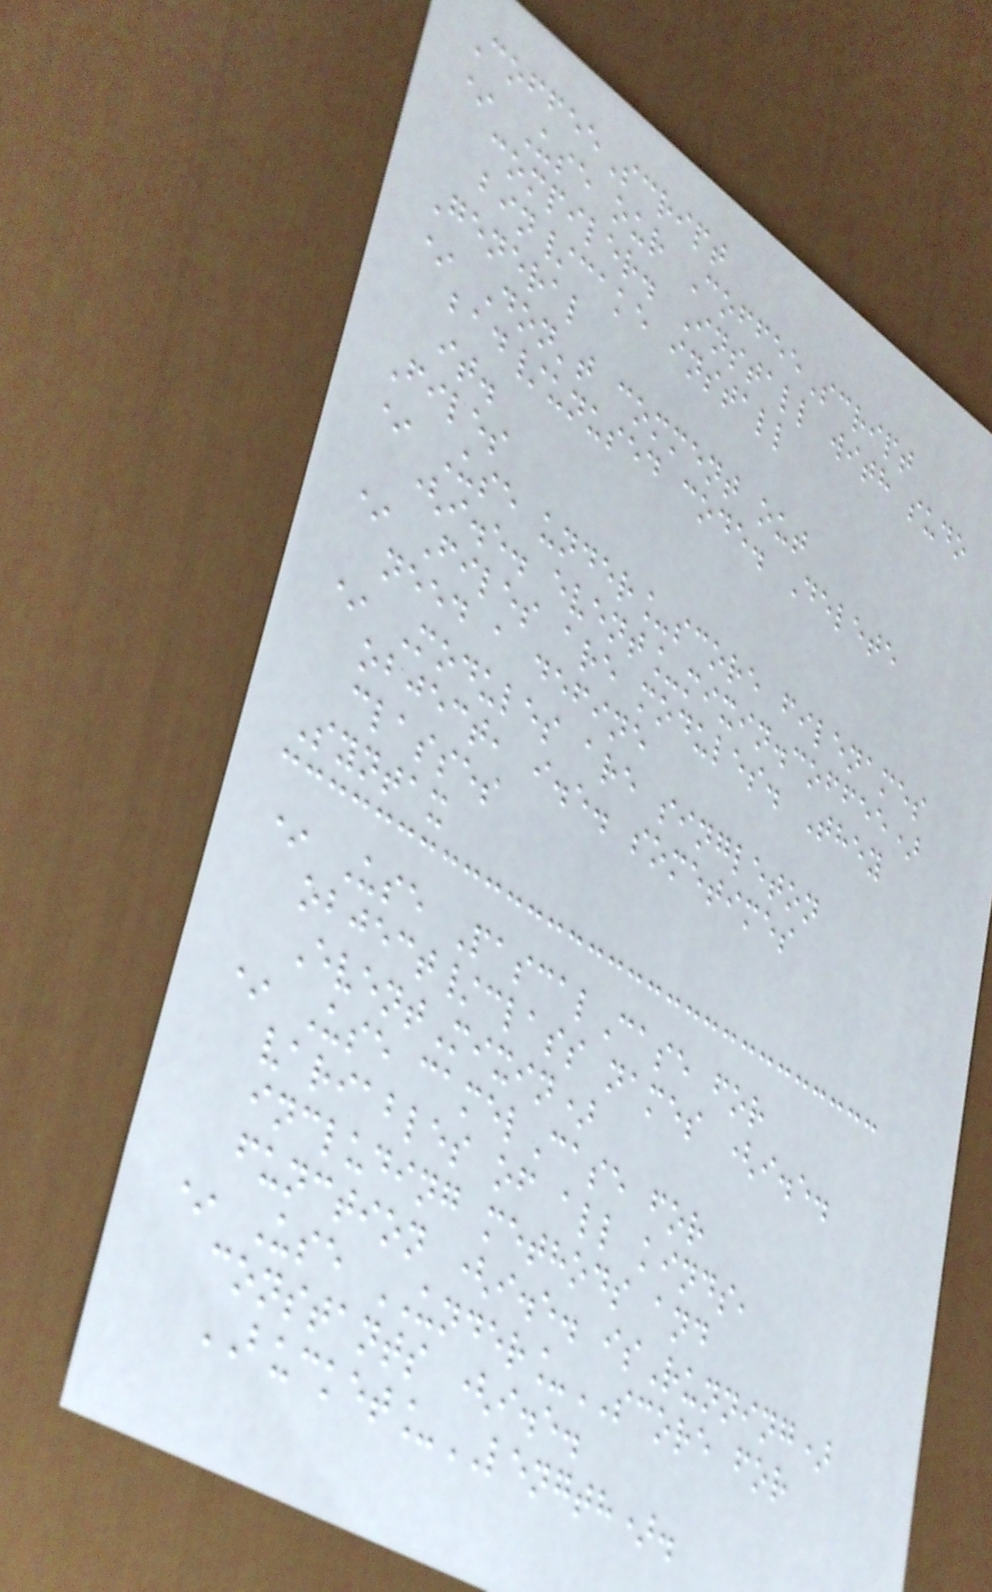CoffeeScript
* Use our CoffeeScript
compiler. Install with sudo
bin/cake install
General
* Don't comment out
bad/unused code. Delete
it.
Files
* Use under_score filenames
(i.e. event_mixin.coffee)
* Files are modules. They
need a define
* Modules are singleton
object, i.e. sometimes
classes
Syntax
* Use PascalCase for
object/class names (i.e.
EventMixin)
* Use camelCase for
variables of all kinds,
including methods and
function (i.e. isRunning)
* Use UNDER_SCORE for
constants (i.e.
BUCKET_LENGTH).
